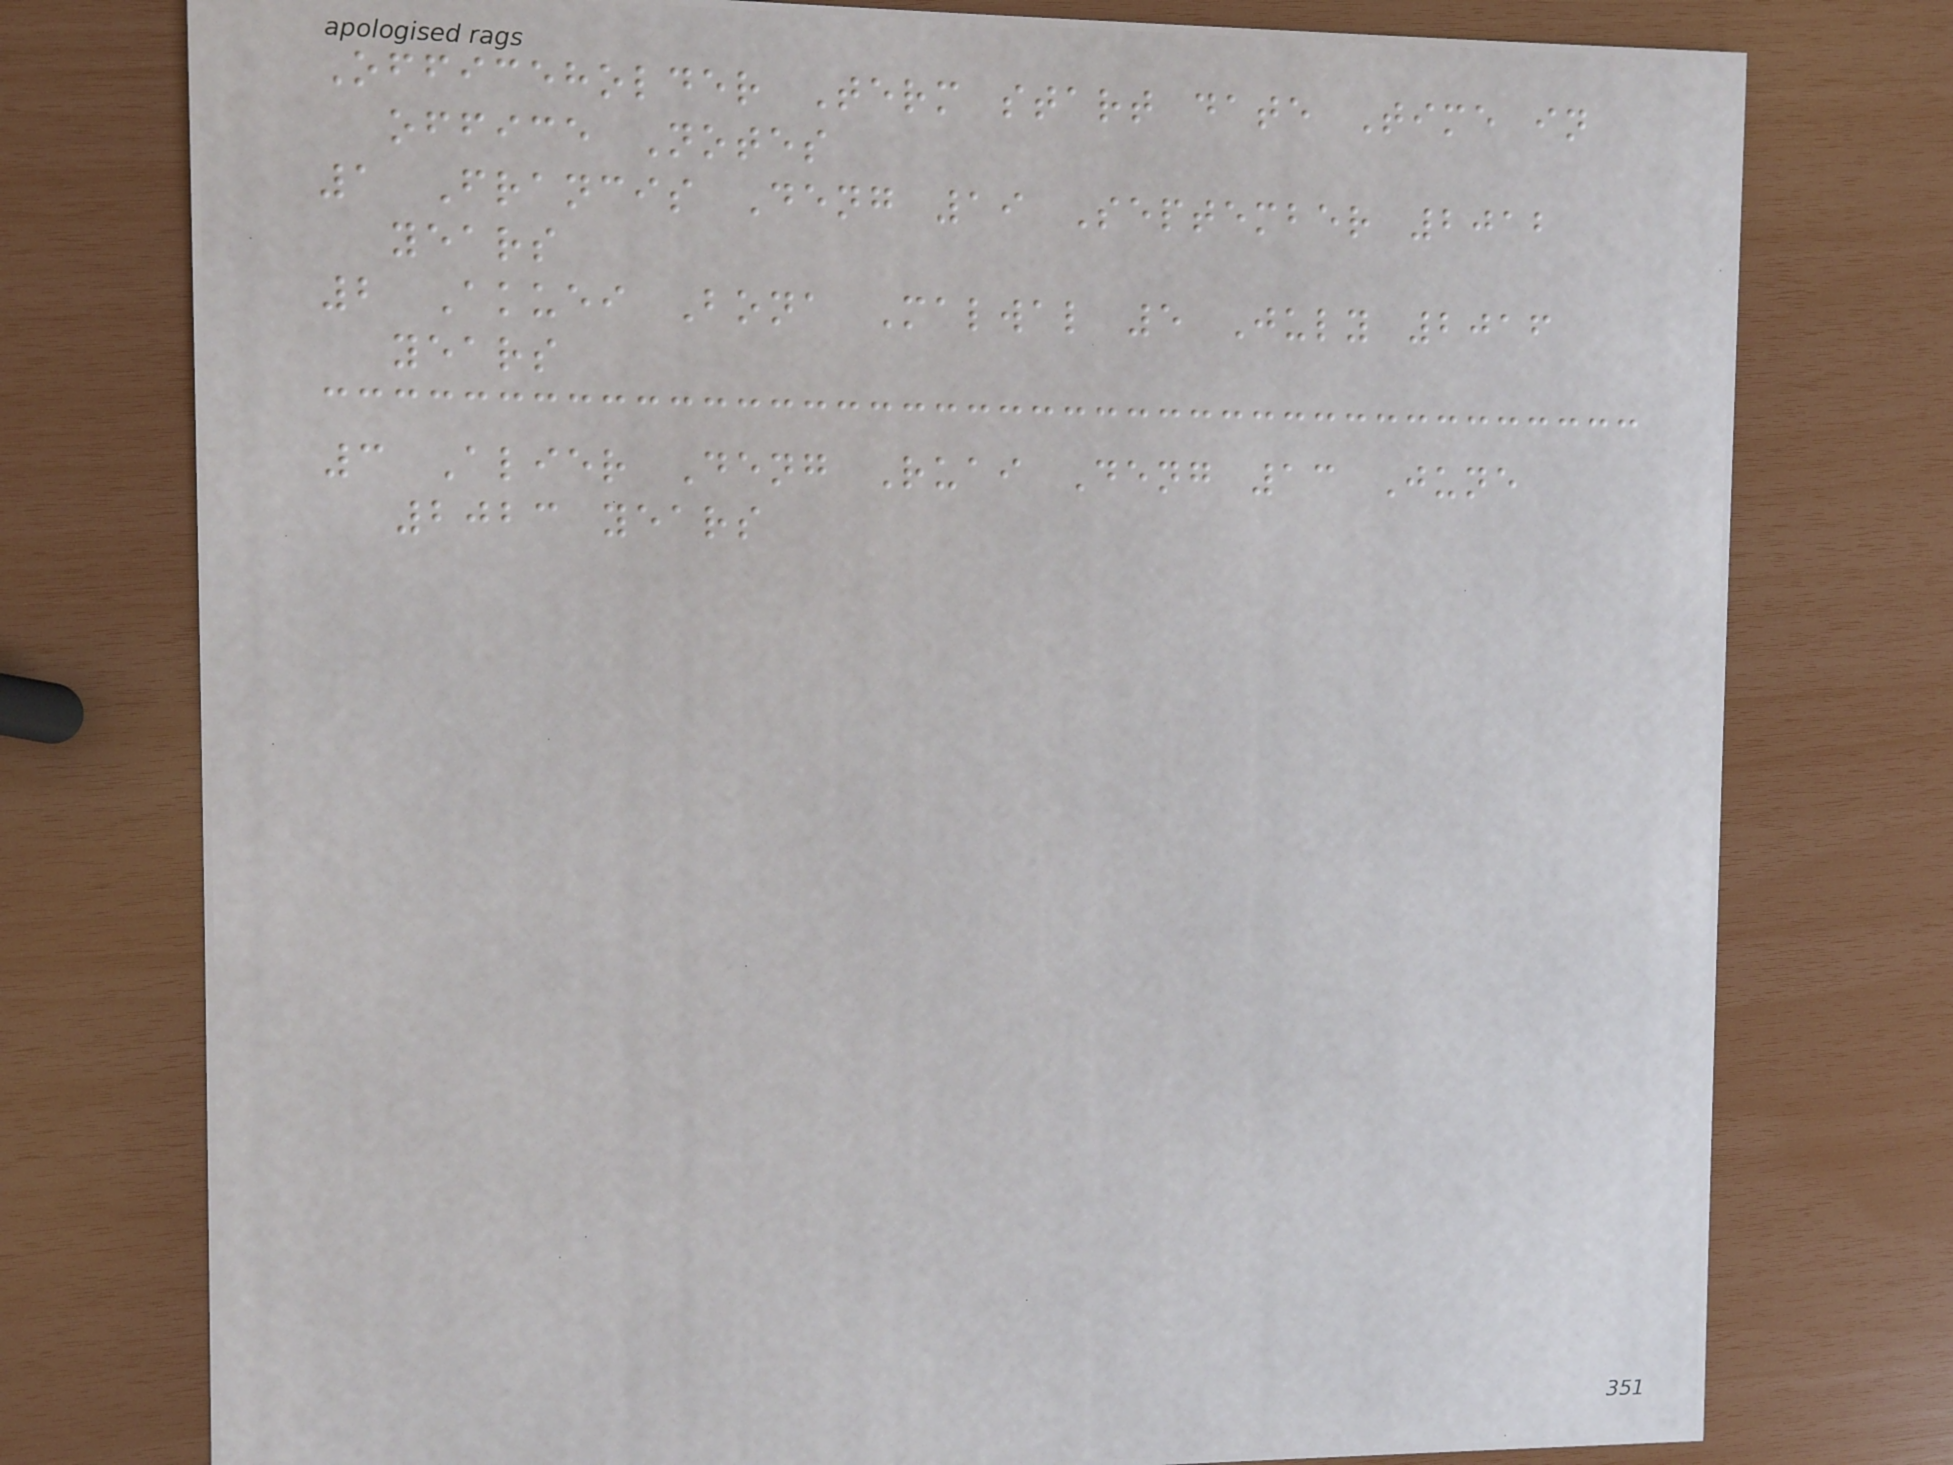Officeholder Term start date Time in
office Notes
1 Francis Deng 19 September 2012
years
2 Akuei Bona Malwal 5 July 2016
years
3 Alier Deng Ruai Deng 13 June
2023 years
